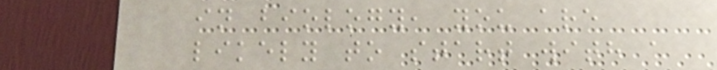in biology, you are
likely to start with a
